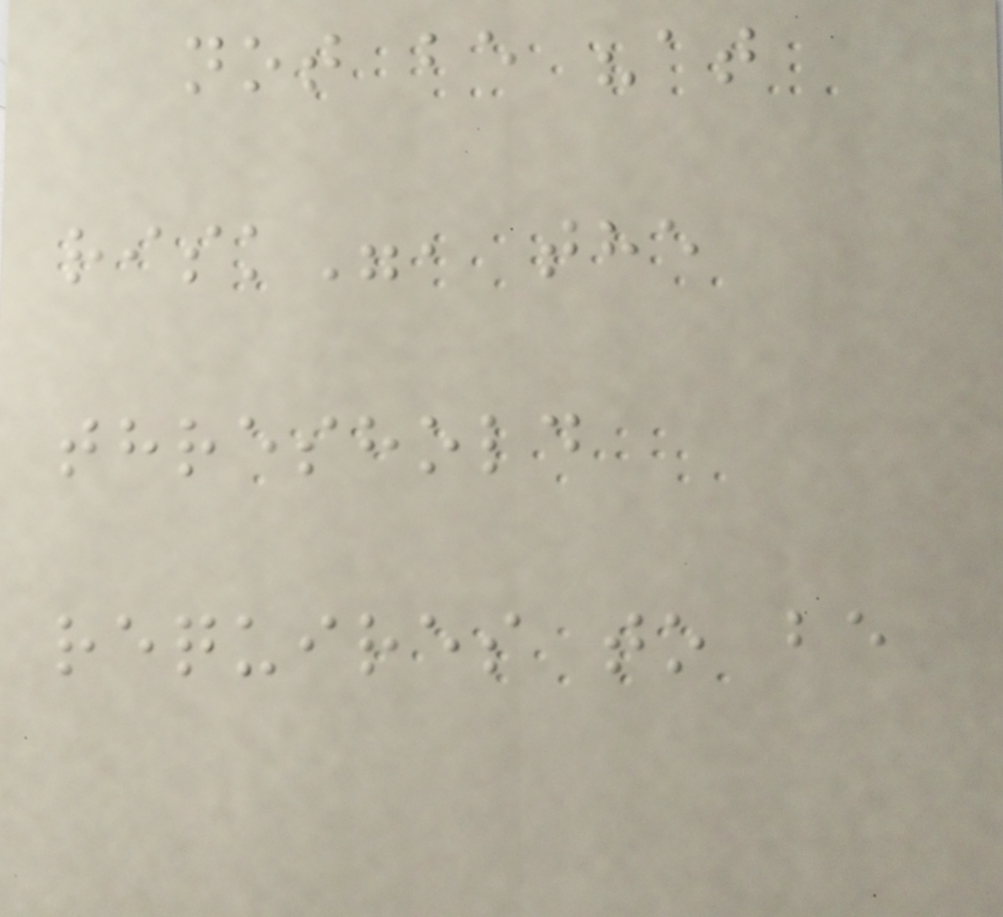not be "at
risk", the
threshold
requires to be
